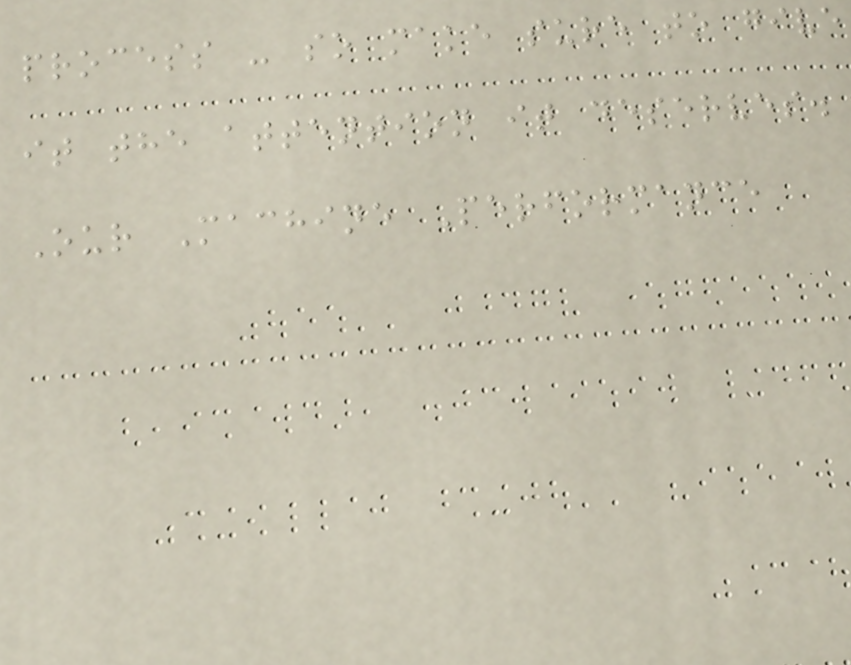process - so make sure to give
it the attention it deserves.
Our Machine Performance
